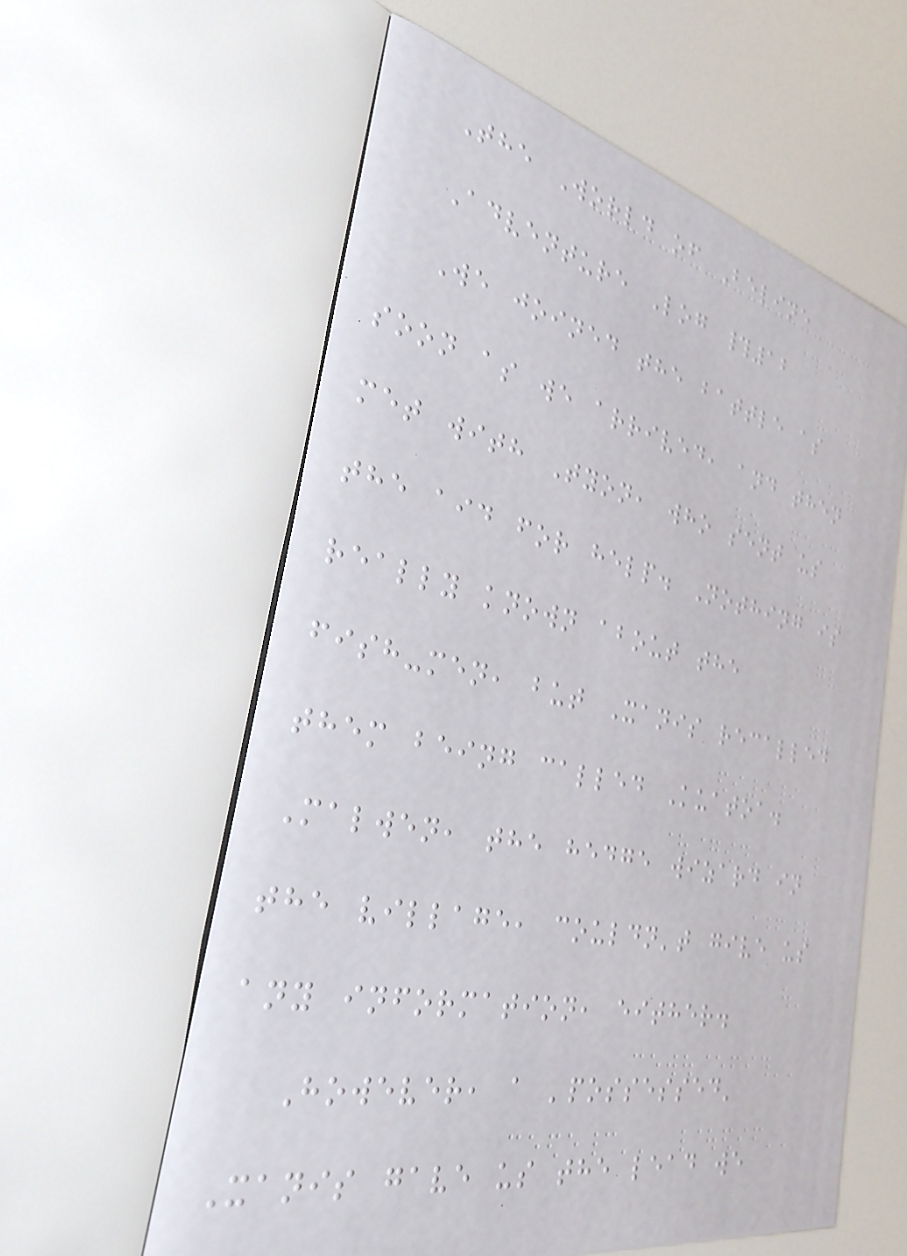The World of Beline
Adventure Log #12
We joined the battle as
soon as we arrived, and then
met with Tyon, who sent us
the aid for help. Nothing is
really known about the
fish-men, but Xanis recalled
them being called Kuatoa.
Malwen, the hedge wizard in
the village, couldn't give us
any information, either.
However, a 'possessed'
Xanis gave us the lead we
